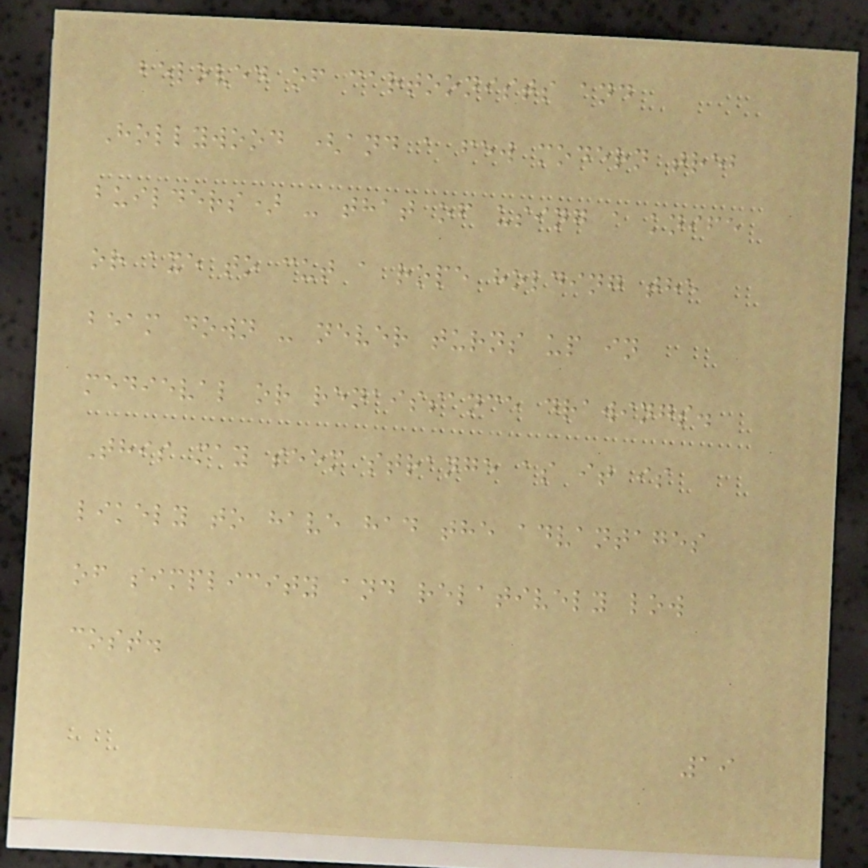beloved of cartoonists and
Hollywood (and a few modern treb
builders) - that of using a knife
or axe to cut a rope holding the
beam down - never turns up in
medieval or renaissance drawings.
This may seem strange as it is
likely to have had the advantages
of simplicity and relatively low
cost.
19
